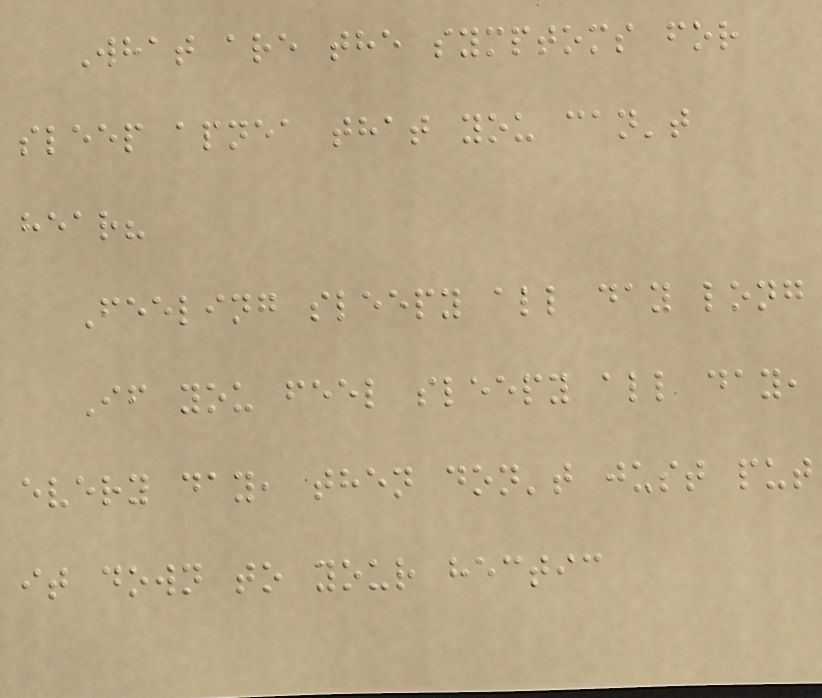What are the symptoms for
sleep apnea that you can't
hear?
Feeling sleepy all day long
If you feel sleepy all day,
every day, then don't just put
it down to your hectic
